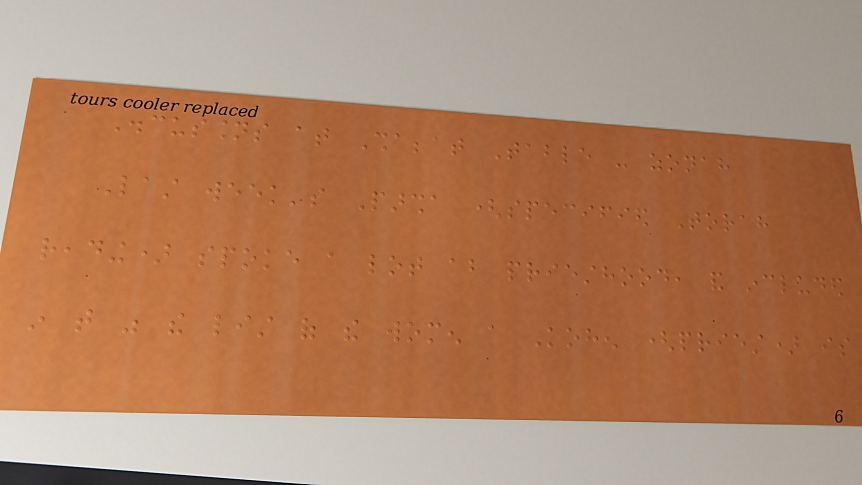Discussions at Shabbat Table - zonah
Last week's Parsha (specified Torah
reading) spoke a lot about priesthood, and included
in that was the list of the women a Kohen (priest) is
